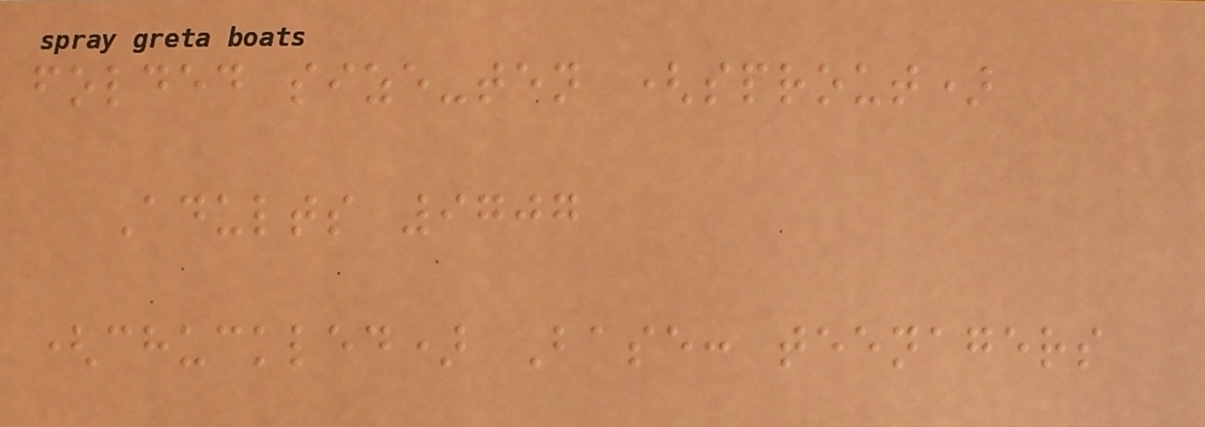folded size-ten (sprout)
Adults 9707
(chuckled) Base: teenagers
